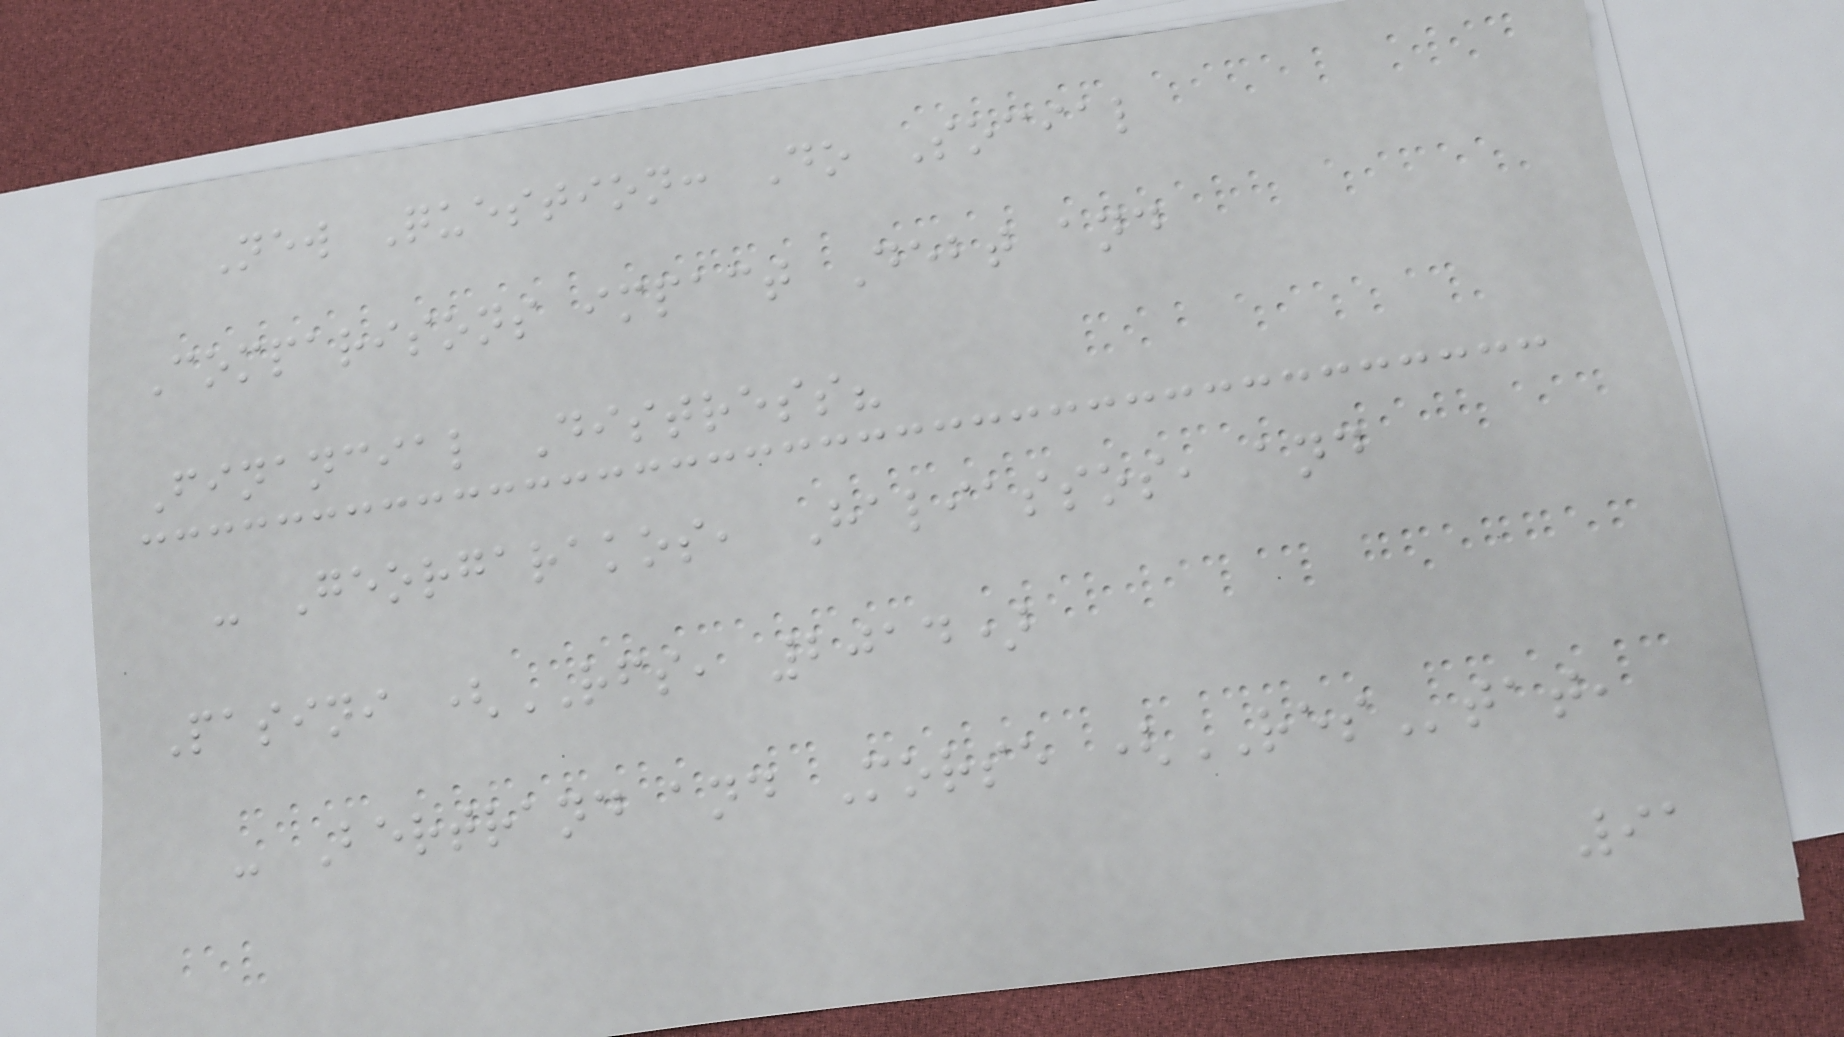New Question: Do Social
Comparisons impact Debt and
Financial Distress?
- Georgarakos, Haliassos, and
Pasini (RFS, 2014)
- Bertrand and Morse (REStat,
91
